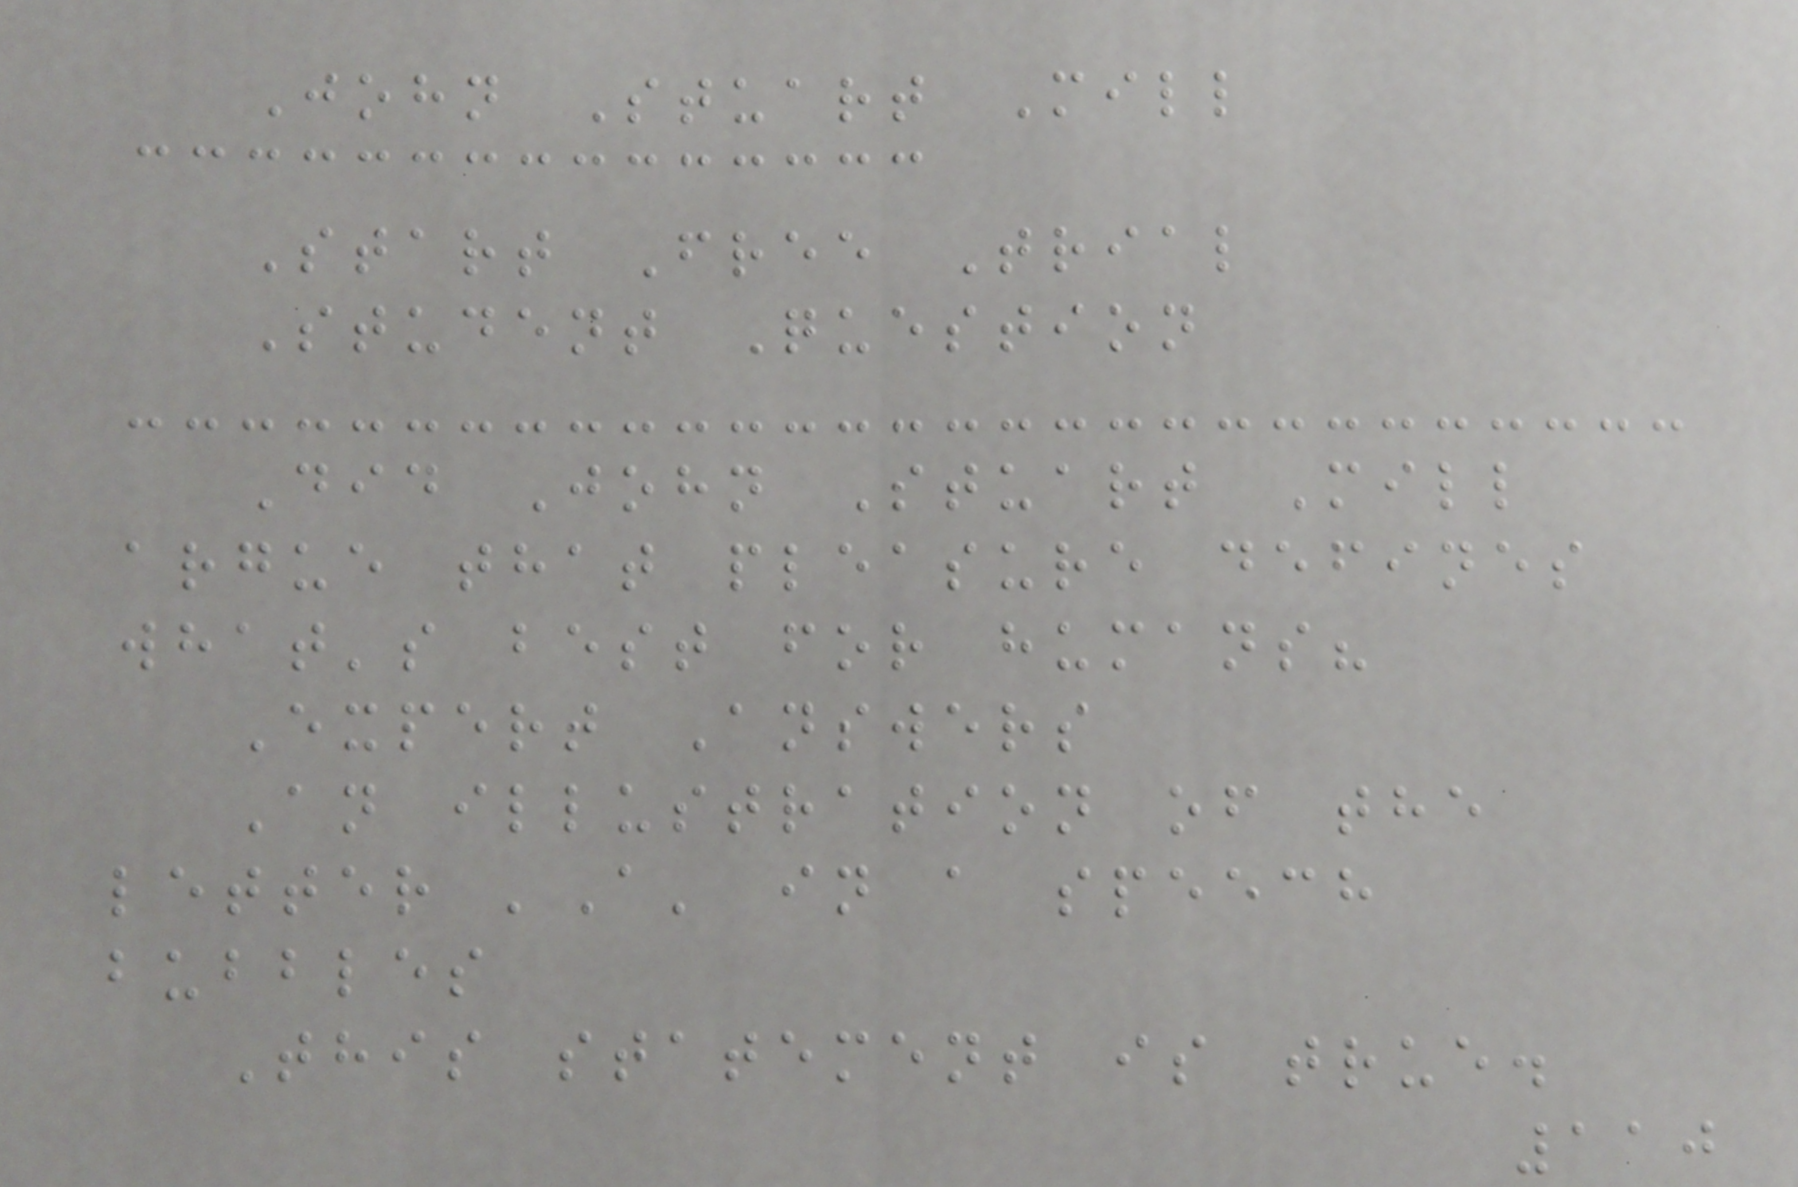John Stuart Mill
Start Free Trial
Student Question
Did John Stuart Mill
argue that pleasure defines
what's best for humans?
Expert Answers
An illustration of the
letter 'A' in a speech
bubbles
This statement is true.
110
